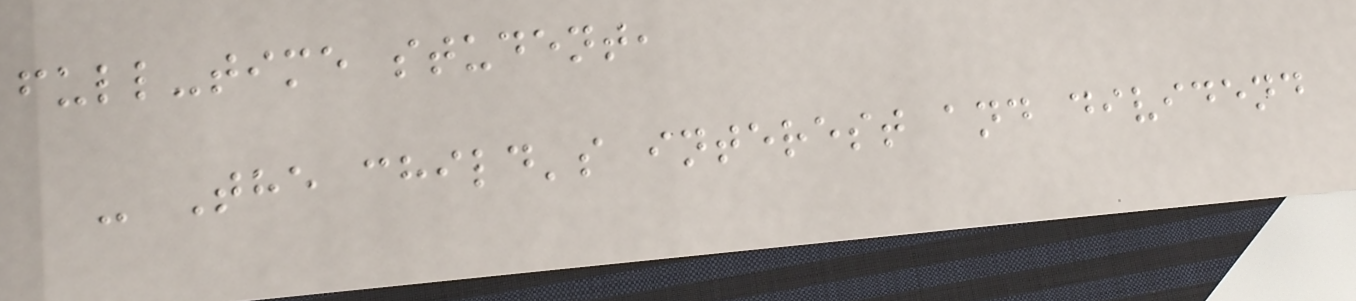full-time student,
- The child's interest and dividend
